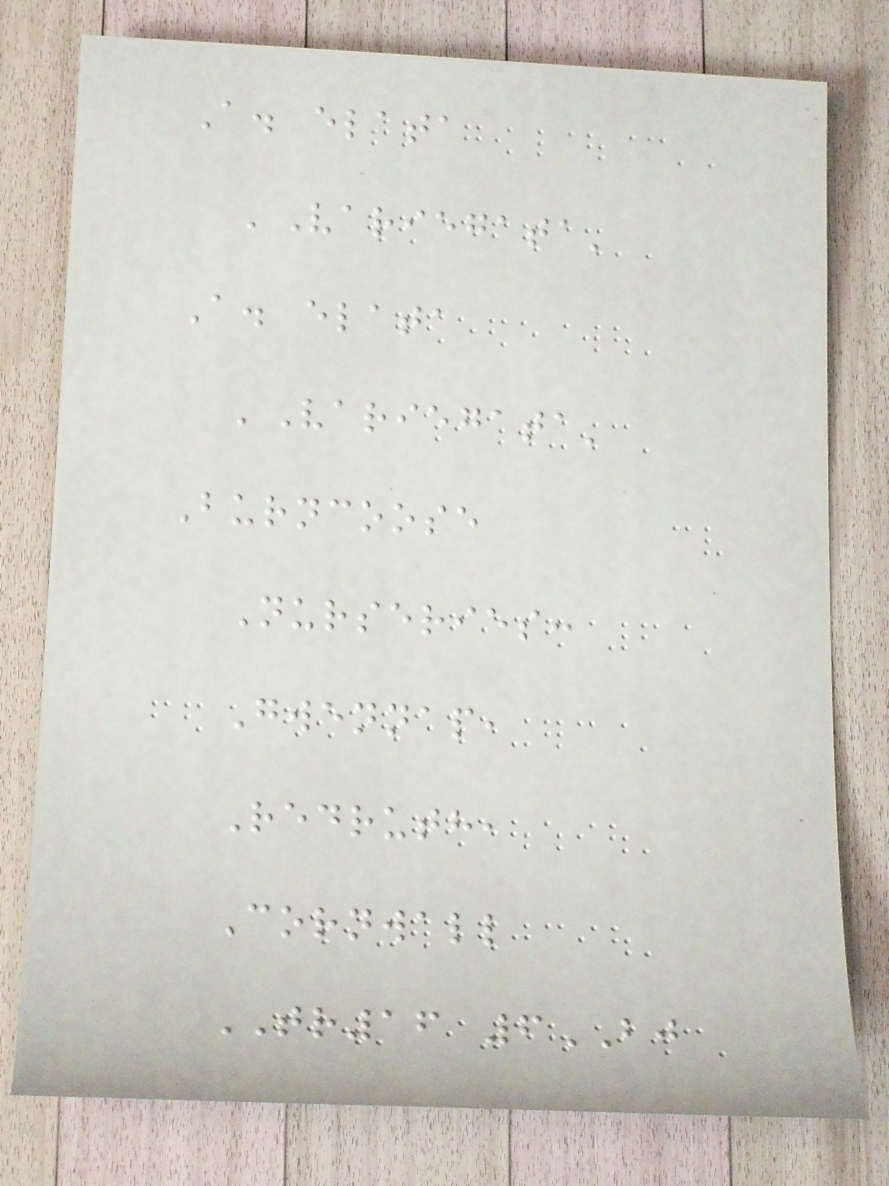A. elata
'Variegata'
A. elata
'Variegata'
Burncoose
Nurseries:
Gwennap,
Redruth,
Cornwall
TR16 6BJ
